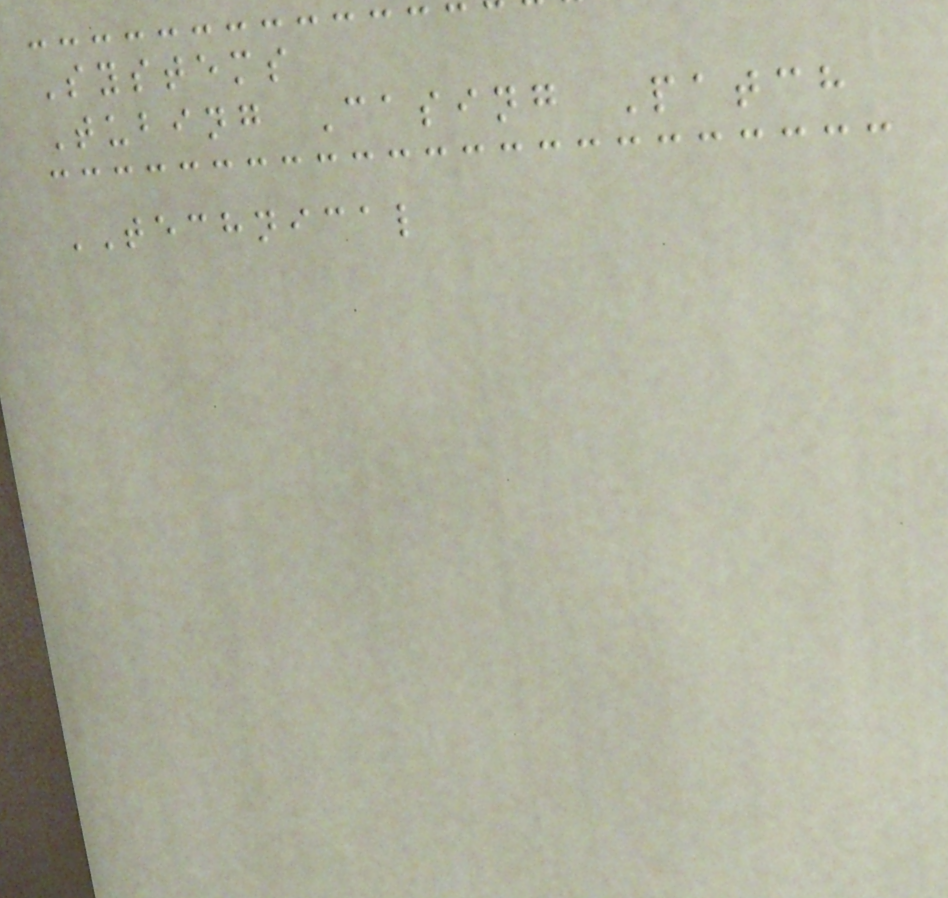Systems
Tubing Casing Patch
TECHNICAL
